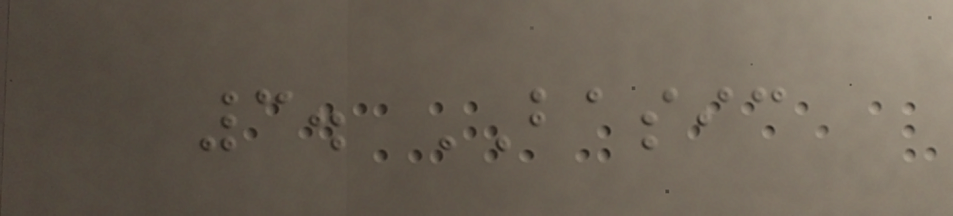3. BASIC
